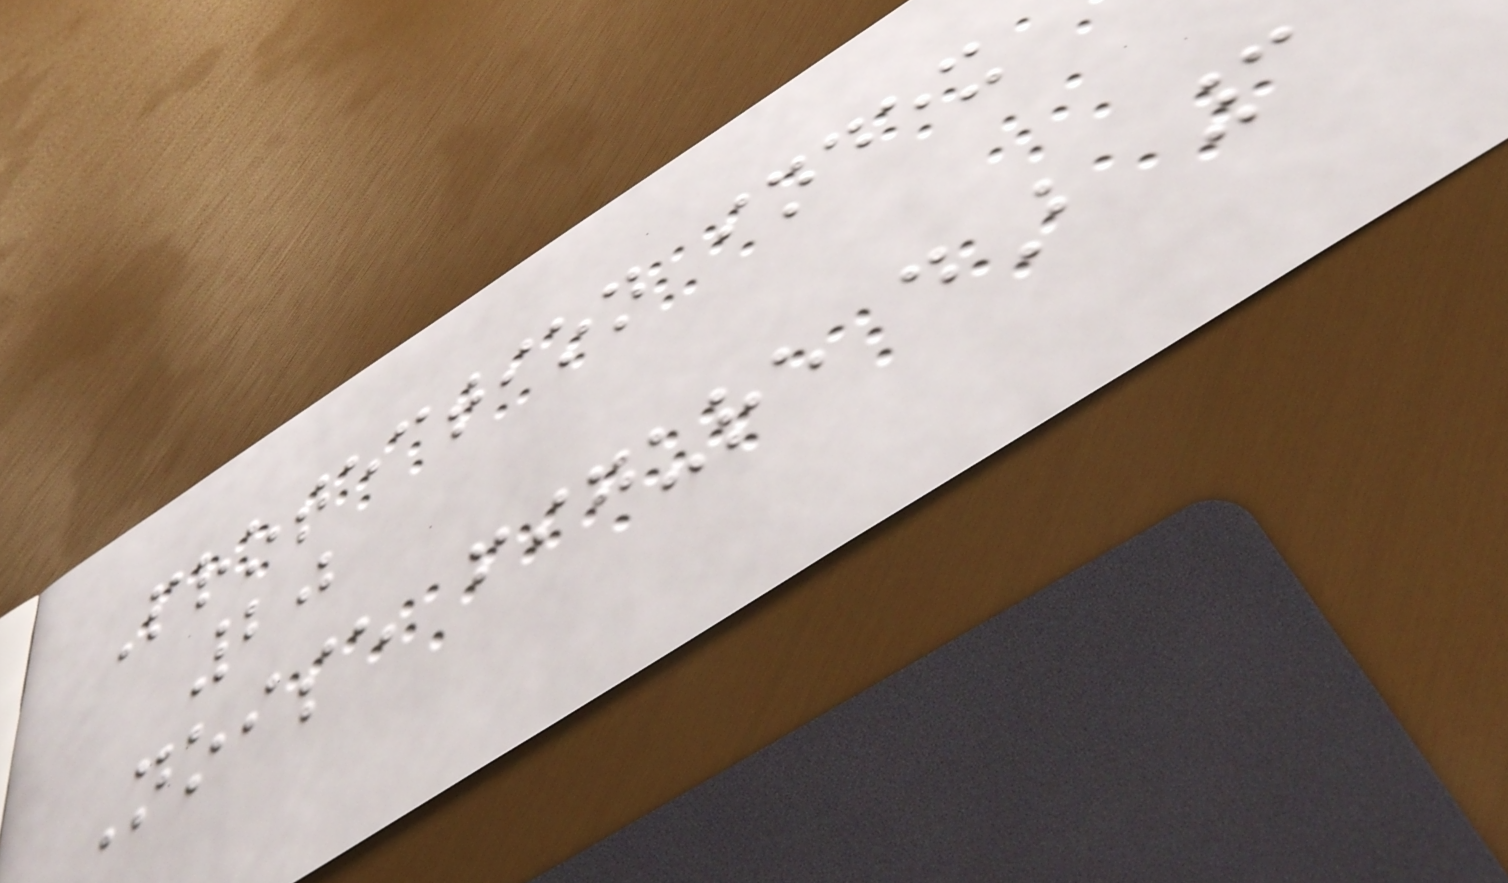Protection index
20
Noise figure dB 3
